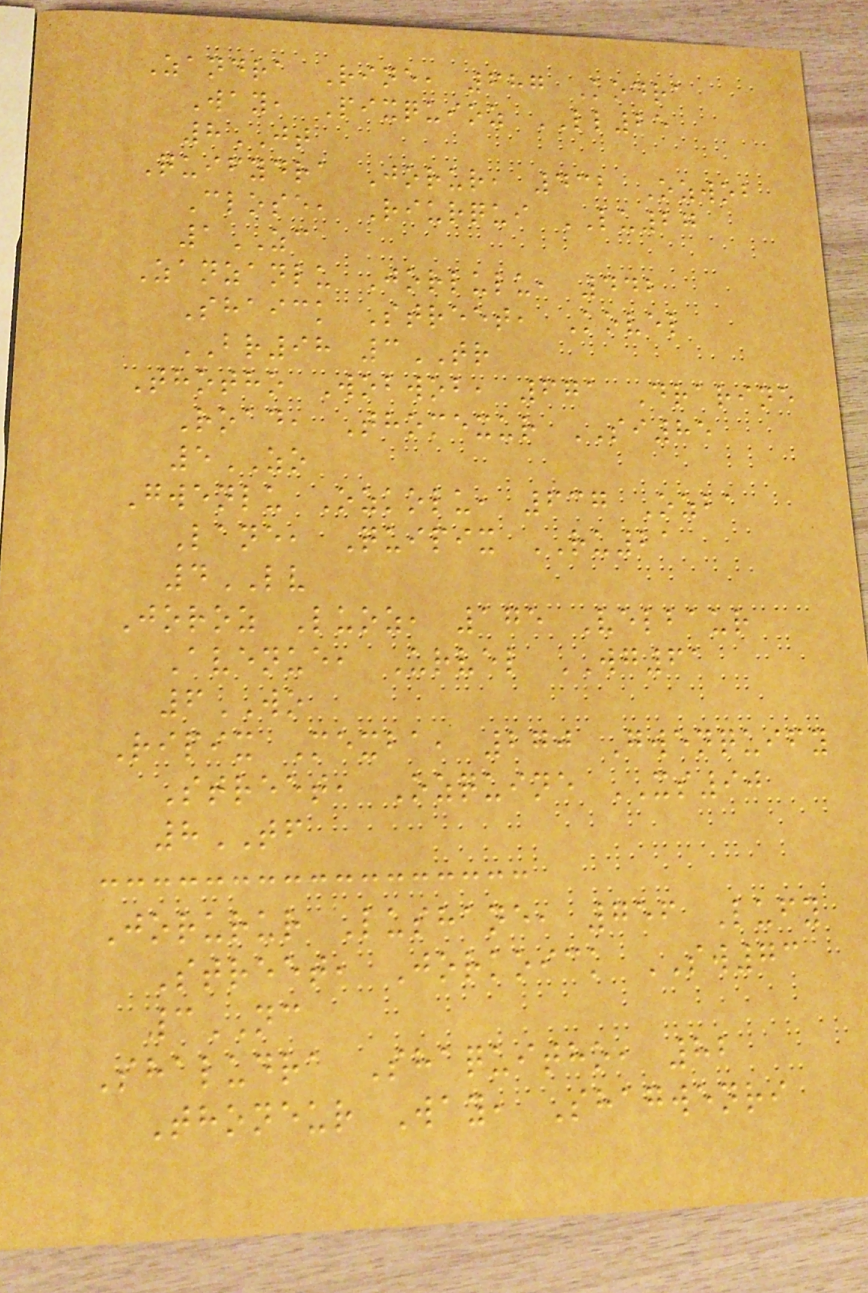Zandra Rine, 687 Kodra
Way, Pixquioz LL25
8JT
Quifydra Jorur, 432 Ozwob
Close, Riurqui LU27
1ZC
Zanzanlu Jorlulu, 442
Shaick Street, Kovel
BR98 3TR
Thotho Wobwob, 671 Drarine
Road, Thomexur SI85
5ZO
Gwenlu Ozkolu, 637 Ozba
Lane, Quipix RU21
4LV
Joroz Luoz, 175 Velbaur
Avenue, Urvel WG61
6WO
Ripix Mexba, 270 Gwenquify
Street, Ozquine XS90
8TF
Jorurur Lushane, 756 Lufy
Street, Jorkoick SW73
3NC
Shaludra Shaquitho, 82
Thoneur Way, Shagwenri
